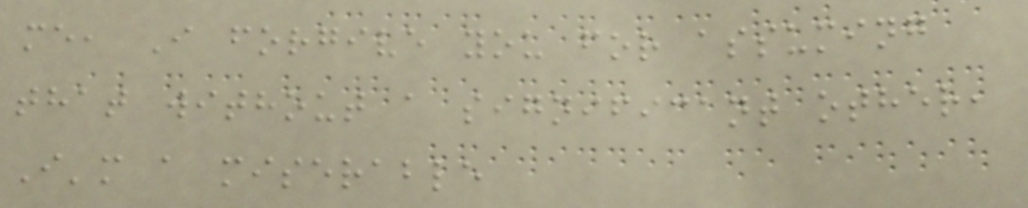me, I forgive you for assuming
that without a significant other,
I'm a miserable
